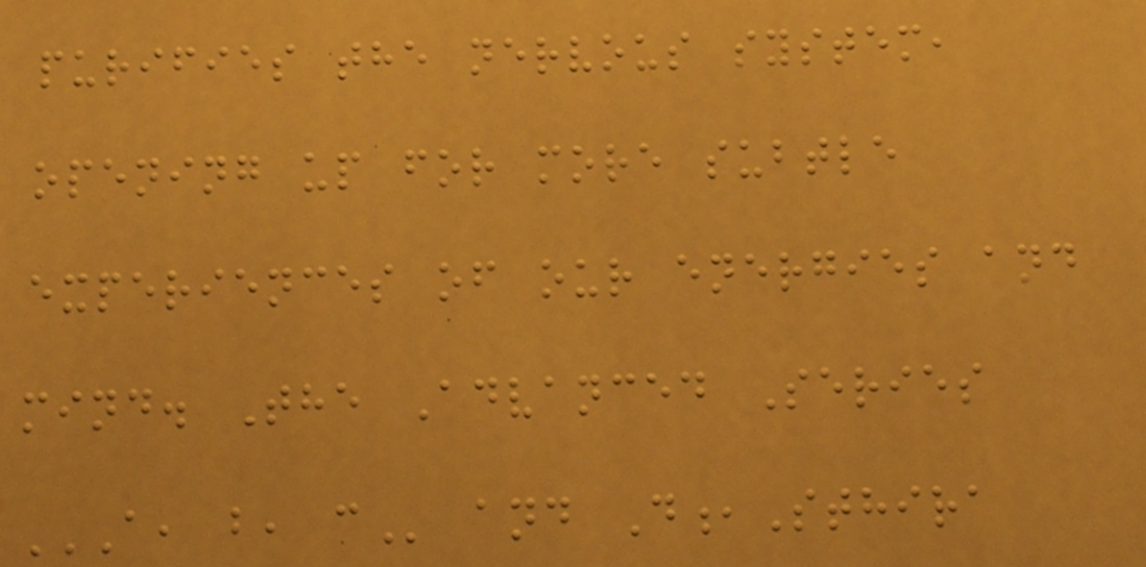purifies the nervous system,
opening up for more subtle
experiences of our energies and
mind. The Advanced Series
A, B, C and D,Sthira
